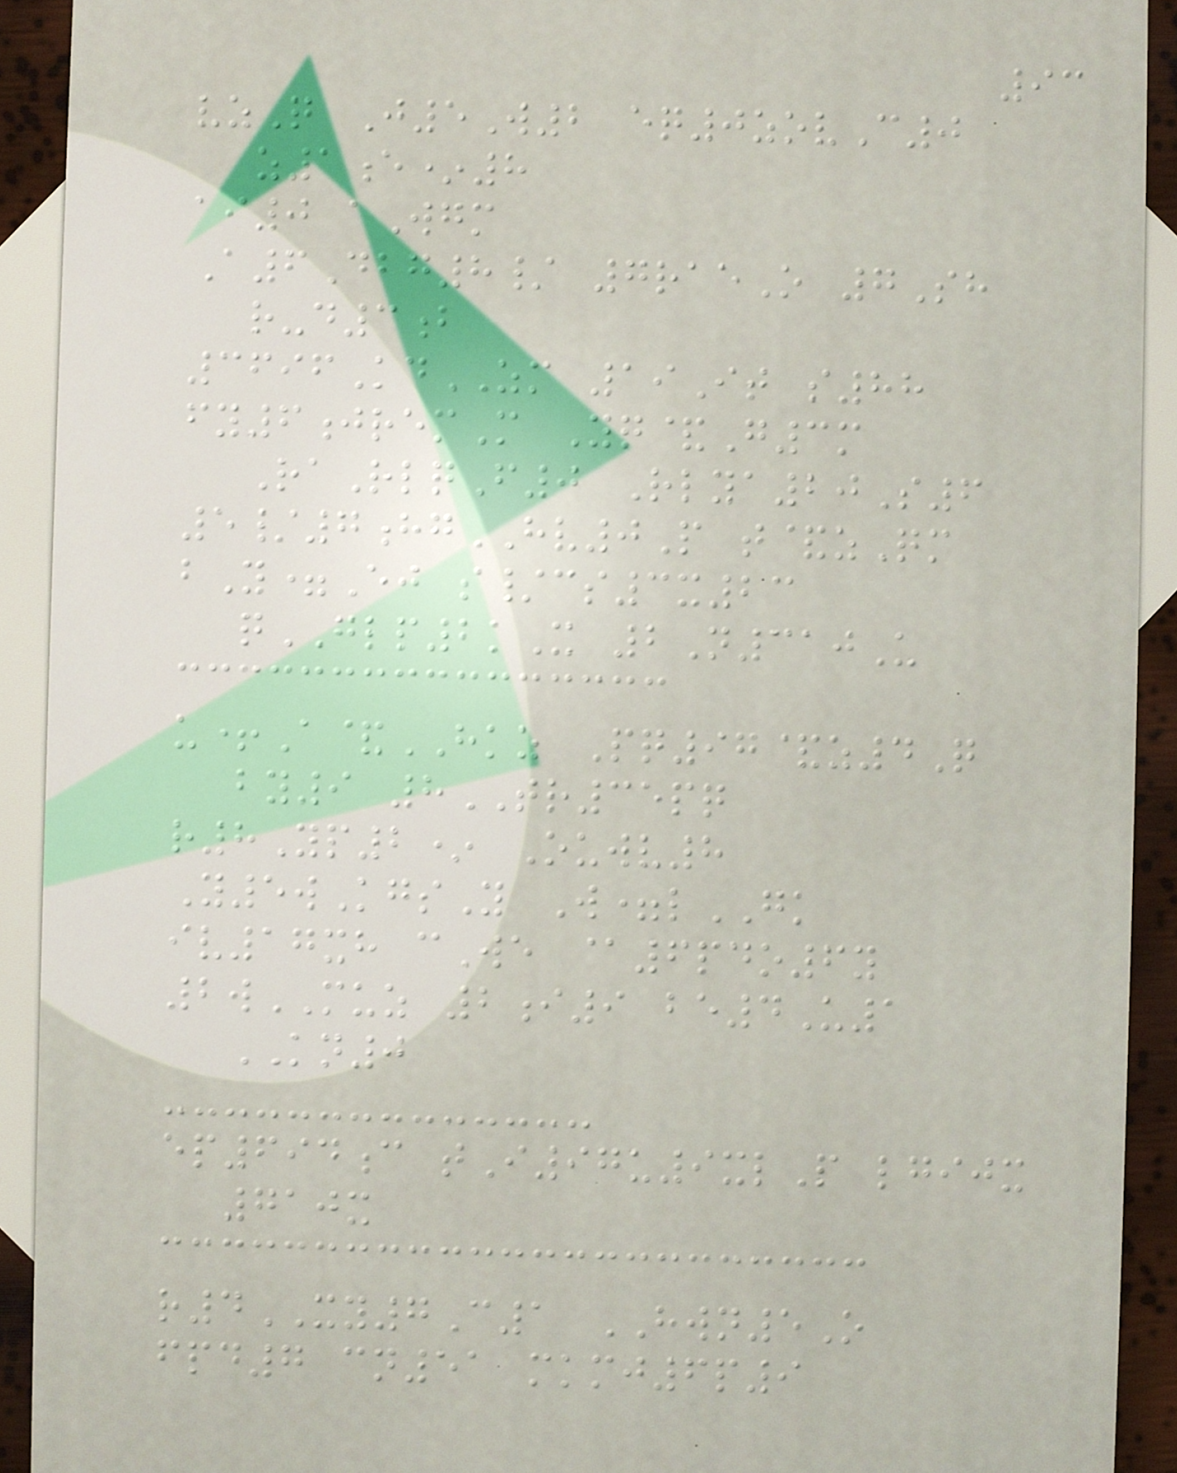93
vzQ J5W2 eq0zovC0
z1e*8
ai0 aWgm
A6Dbg8/ 7raeO 7Sh
r-d3b
3696KdZM 19It s88
fy6jremM Yq&G3m
RaRlqF0 Rlya20S6
5/7hgHV0P t&zQm
bY=Ej s/cs3x23
qGLP2kX 2N310U
u+A&HKZ Pq97&z4Q
by9 8TR35pq
r8Yp2* Ouwv8
Y5wKgsY W=lGK
iv17xh cWe @6pdo6y
2wMUZ 2i9 be4U1
KN0
ep694c tI97u9xlP lgijx
710x
r4XY7C1 HWN5O
fpd7 cn51 mkmj6p9
